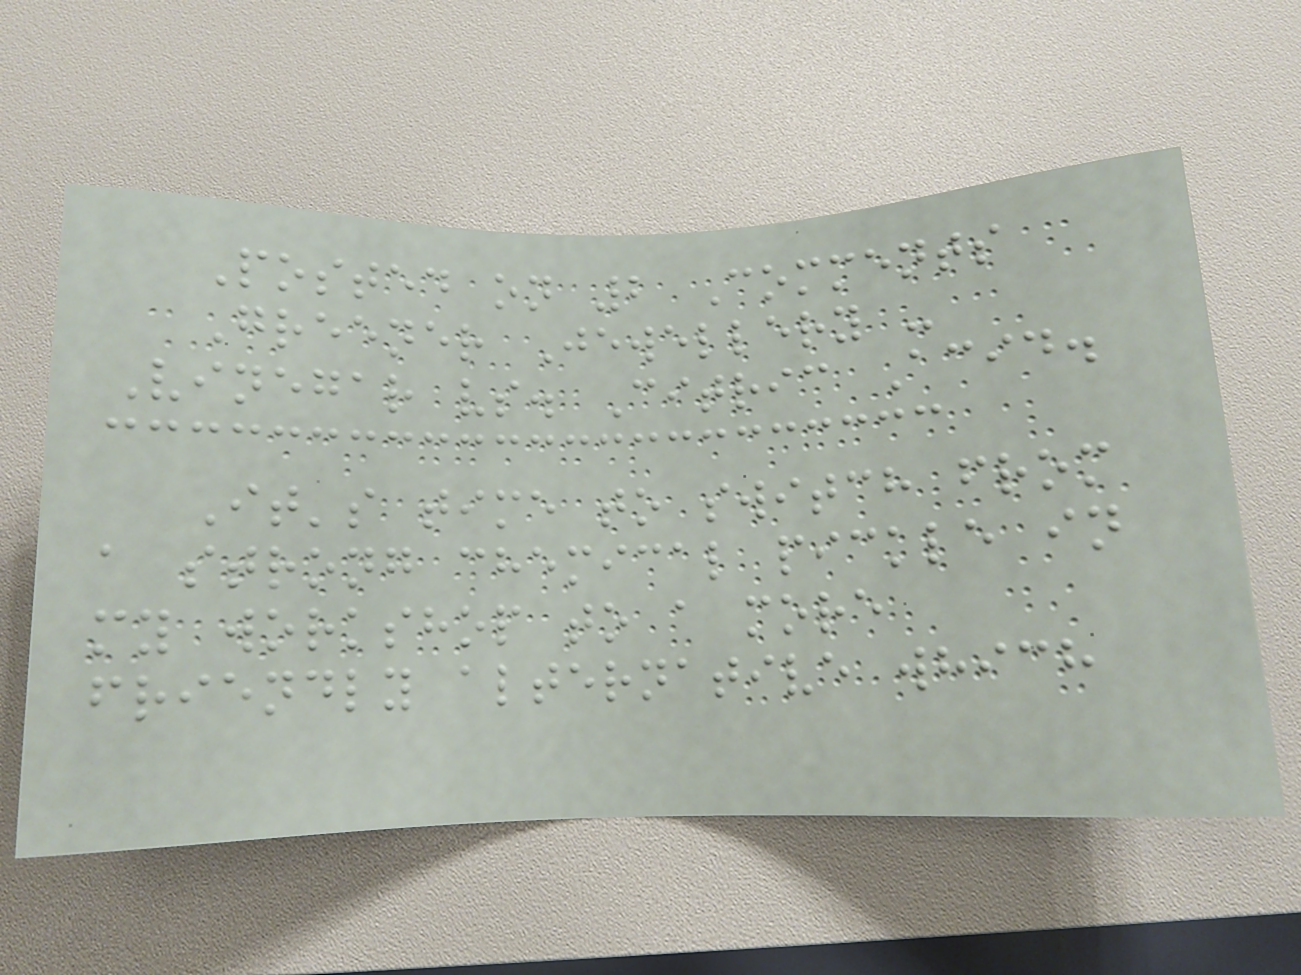Posted on 2 Comments
Greener Jewellery -
Vinegar vs. Citric Acid.
It's time to switch from
a strong chemical pickle in
my workshop to a more
friendly alternative which
